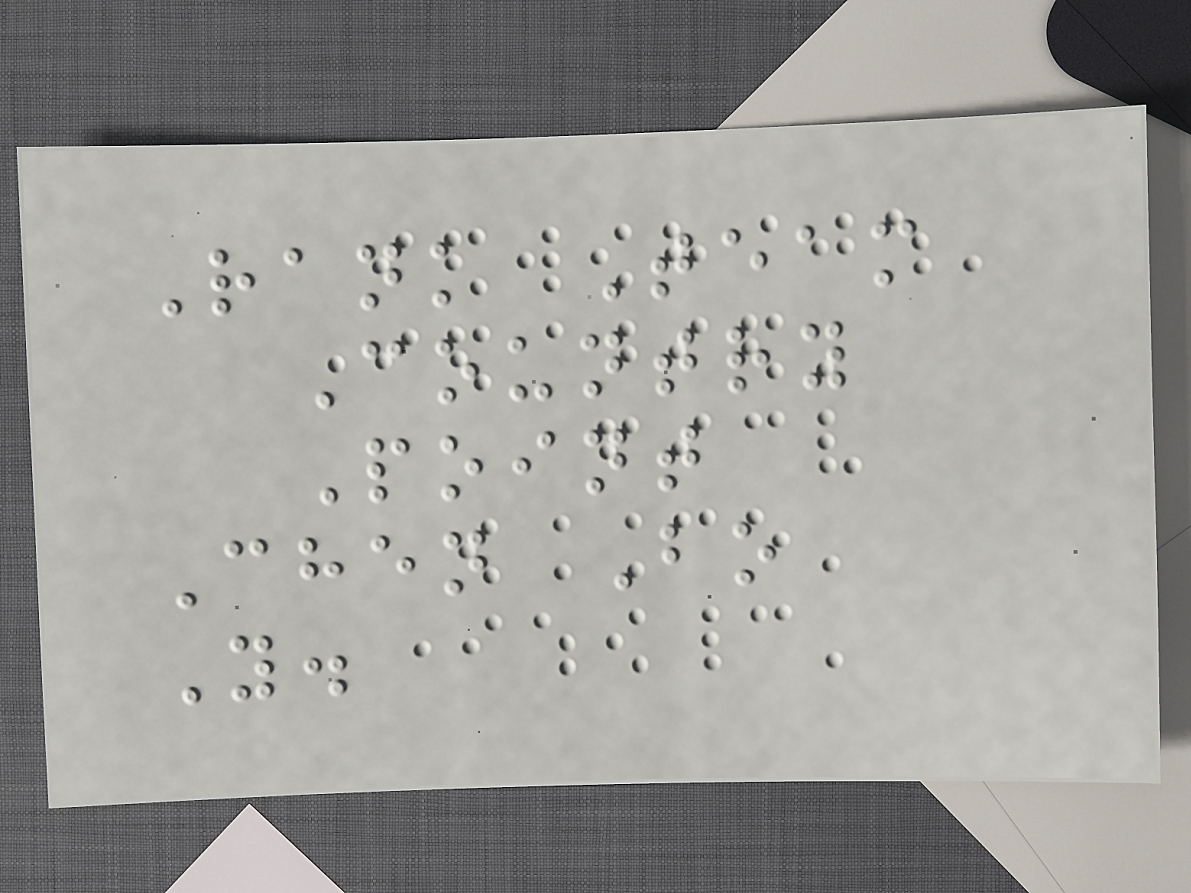Rank Team
Country
Point
Chen Bo
Y.
